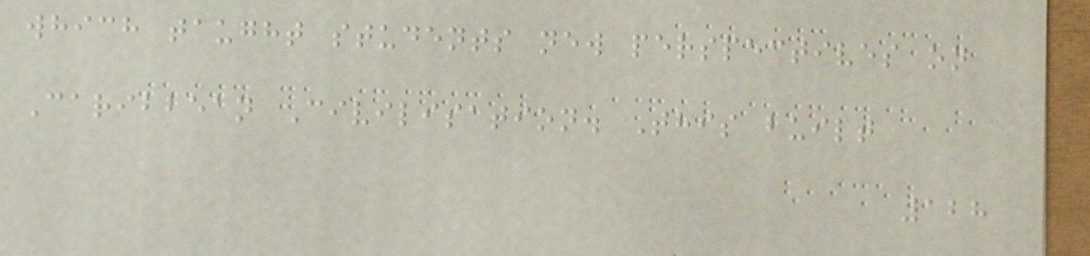which taught students new perspectives on
Caribbean Civilisation. This built
128
